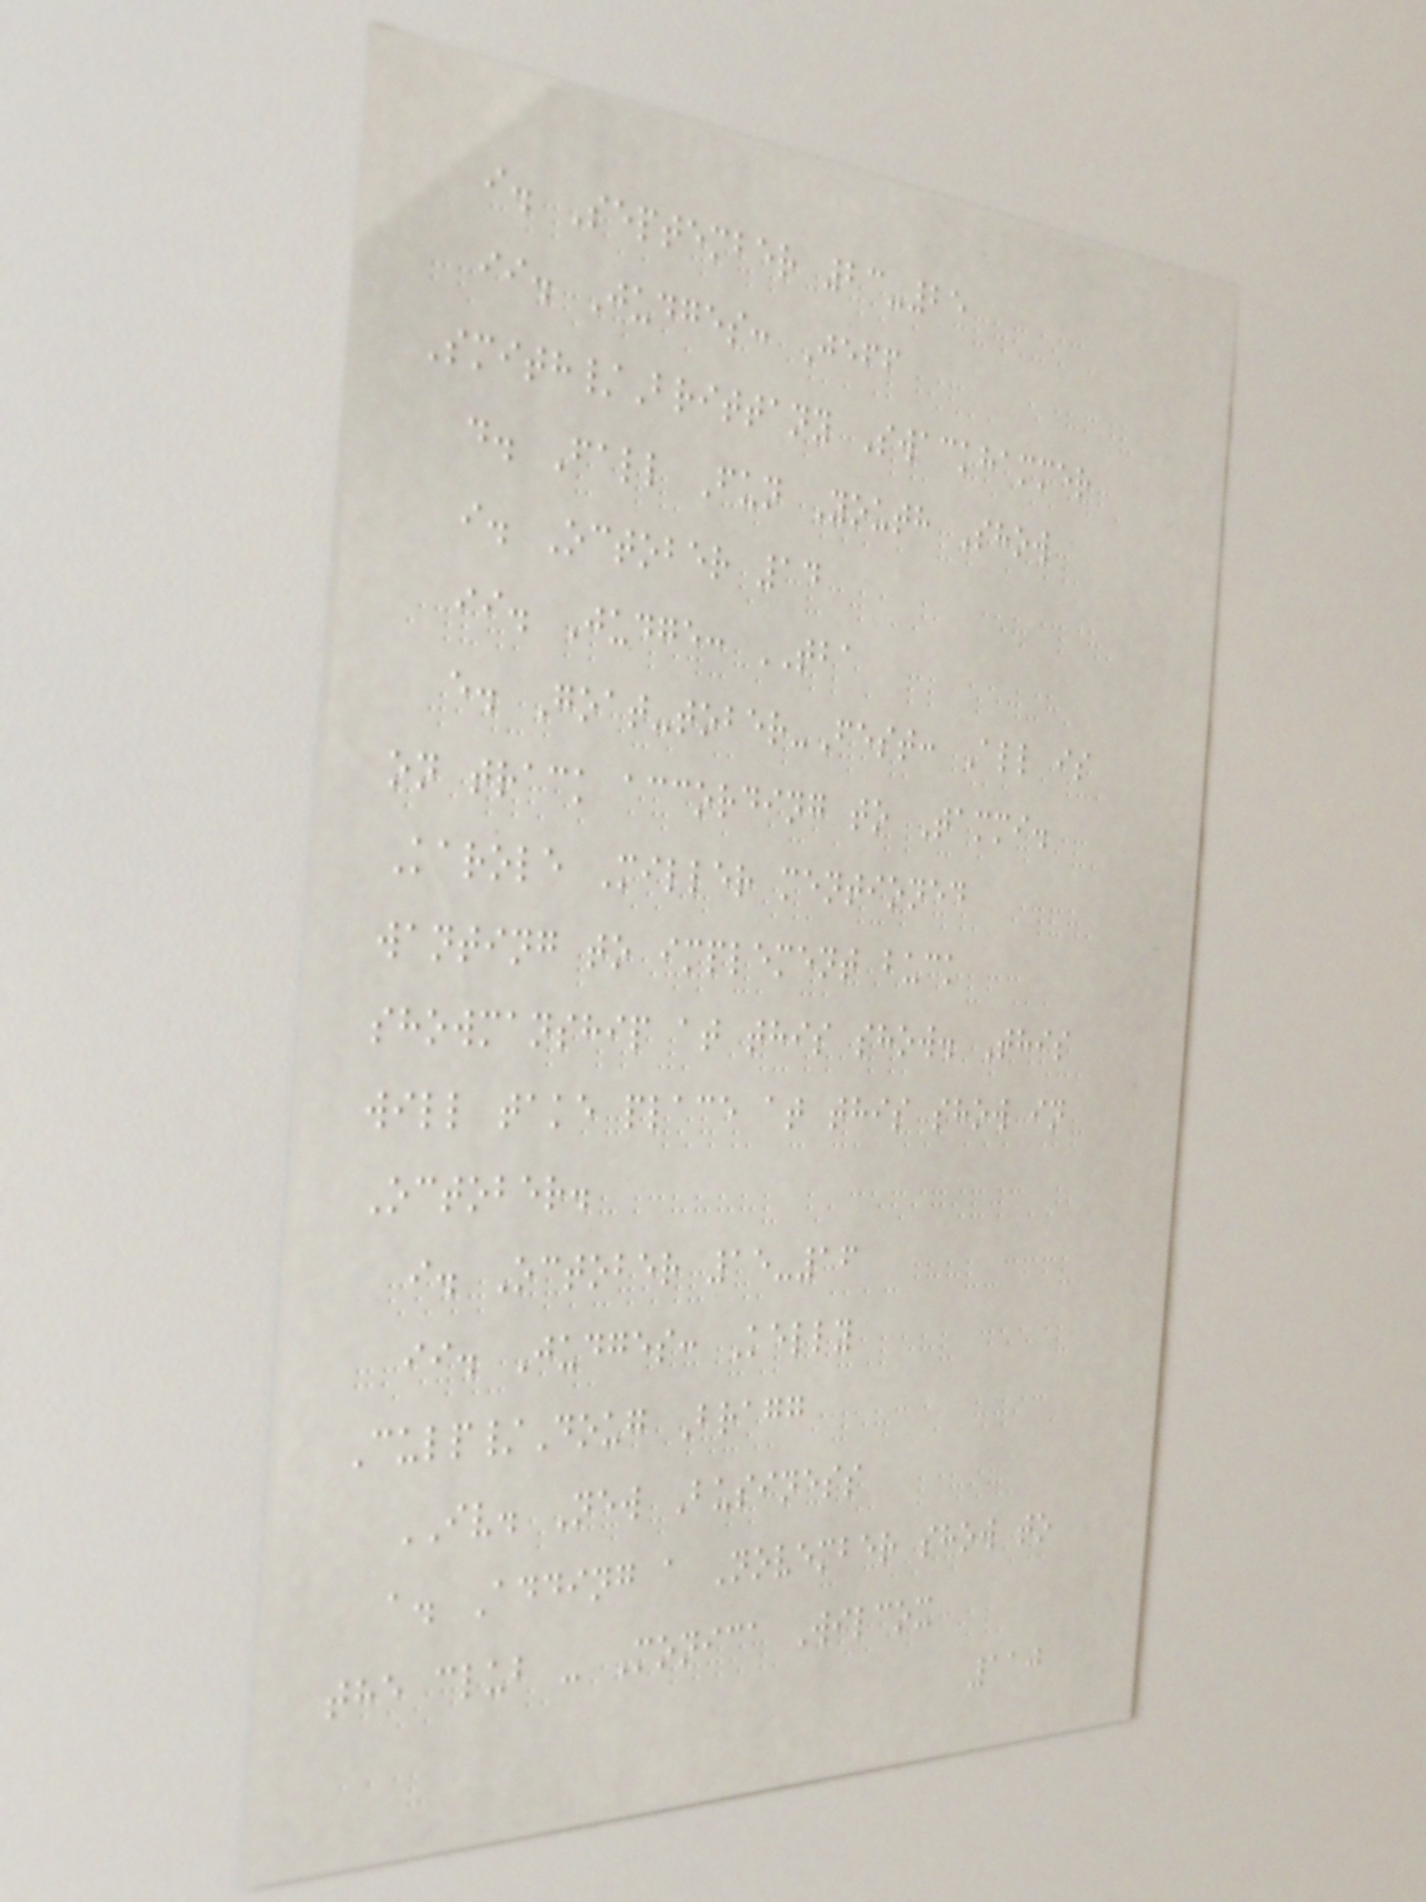i. September 23-25
ii. Judges: Jeff
Smith/Brittany Swackhammer
d. Fall Fun Youth Show
i. October 14
ii. Judge: TBA
e. Goat-tober-Fest: All is
on track according to Tammi.
Karole Miller mentioned
wanting to implement buck
showmanship at this show. This
will take place at this show in
October.
i. October 15-16
ii. Judges: Kelly
Culp/Doug Bragg
IV. New Business
a. Adding a November show to
the club - Monica Wilcox
110
